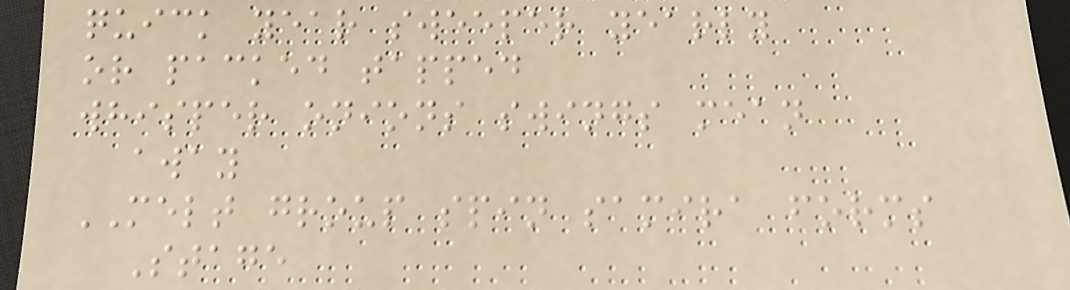quick year sweeper yearly
or packed tapped
whisper onions swings mean
away
MELT group spin samira forms
Stage
